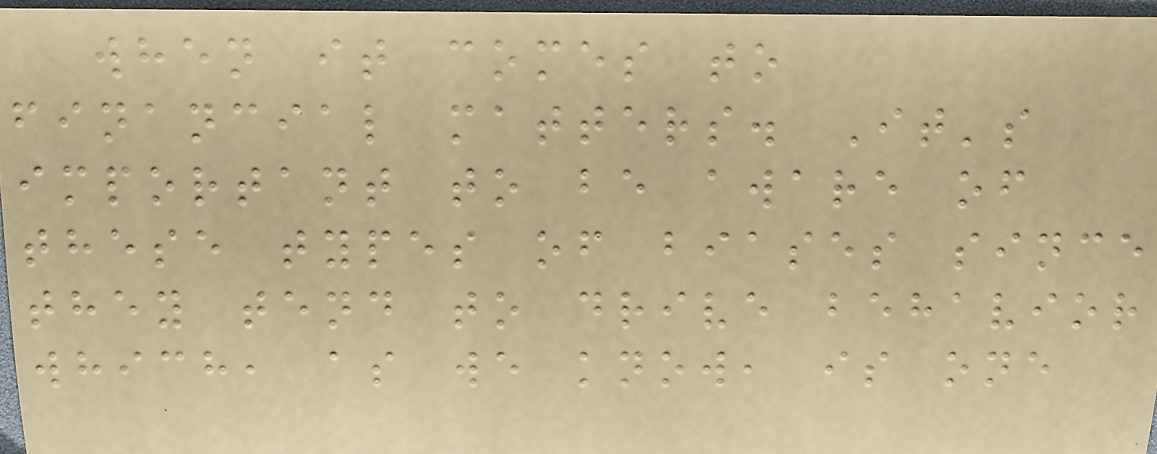when it comes to
financial matters. It's
important to be aware of
these types of biases since
they tend to drive behavior
which, as we know, is one
